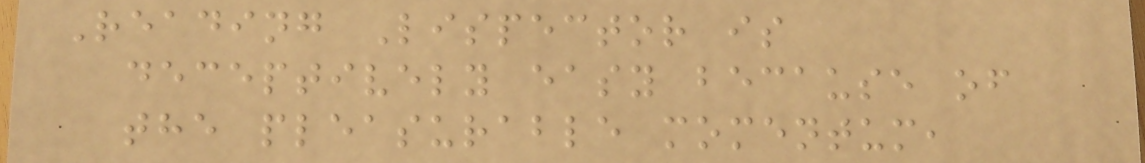Reading Lispector is
deceptively easy because of
the pleasurable momentum,
